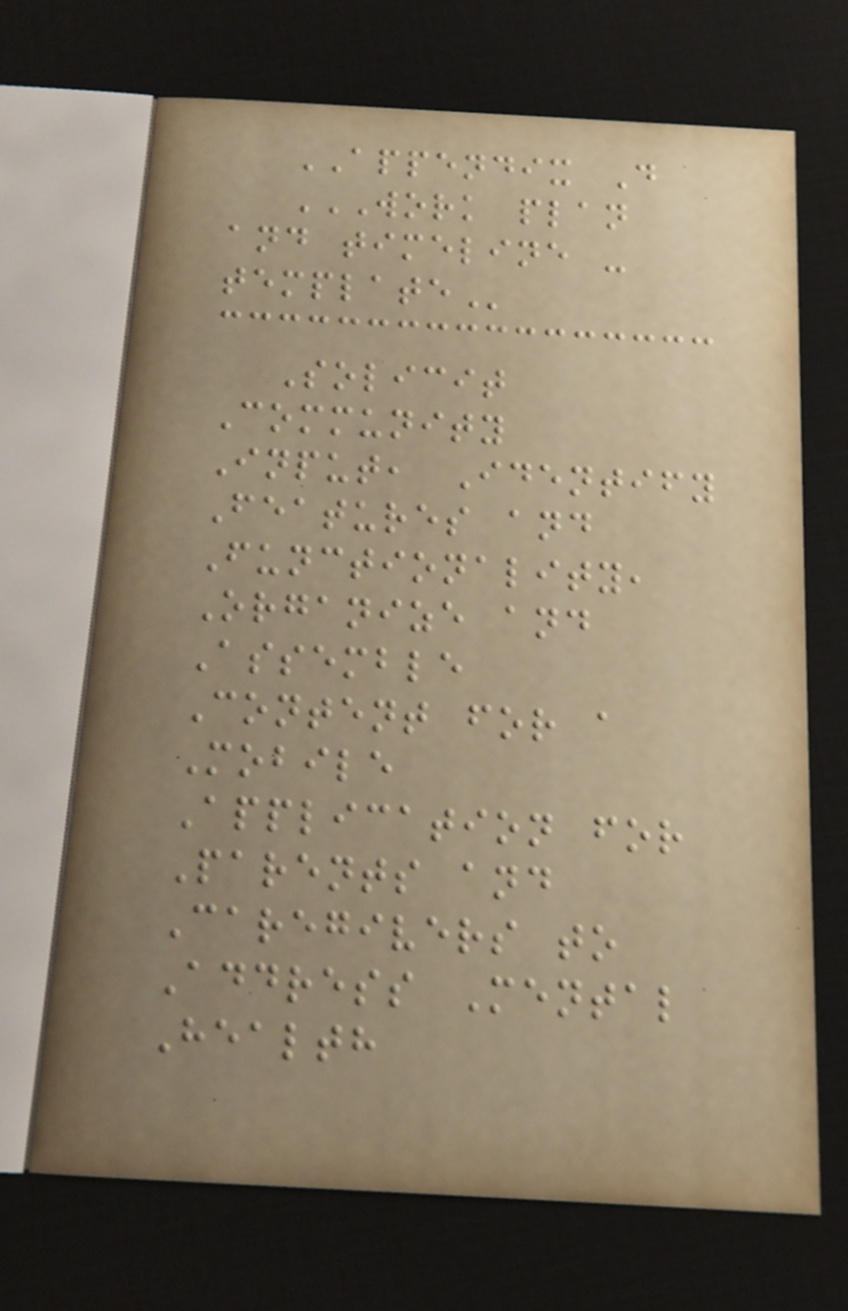APPENDIX D
WORK PLAN
AND TIMELINE -
TEMPLATE
Solicit
Community
Input, Identify
Features and
Functionality,
Organize and
Assemble
Content for a
Mobile
Application for
Parents and
Caregivers to
Address Mental
Health
